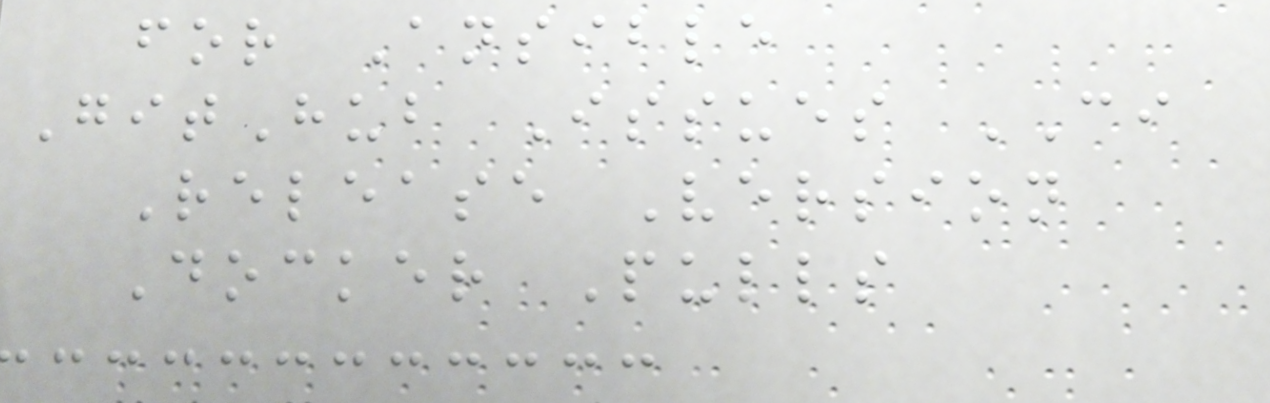for Ansible
GitHub Issues CI
Release Version
Docker Pulls
